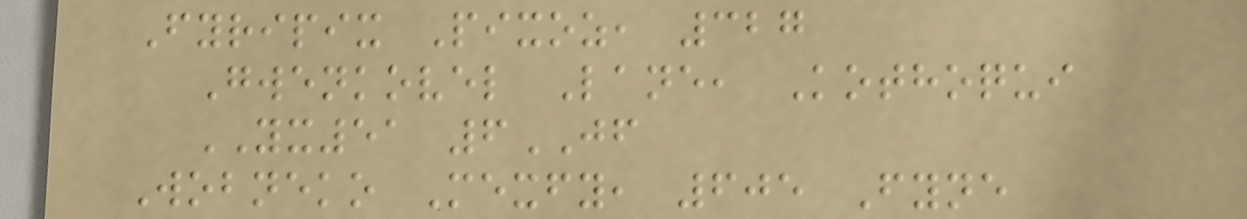Fyripix Pixoz, 327
Gwenkovel Lane, Kothoqui
YX51 6JF
Wobneko Mexfy, 605 Fyne
